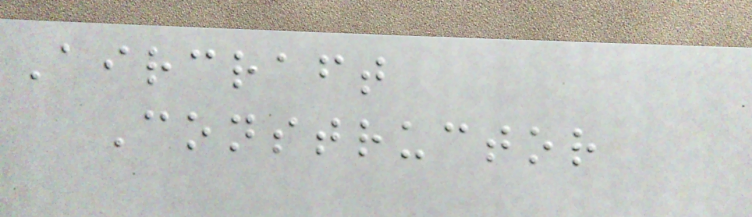Aircraft
Constructor
